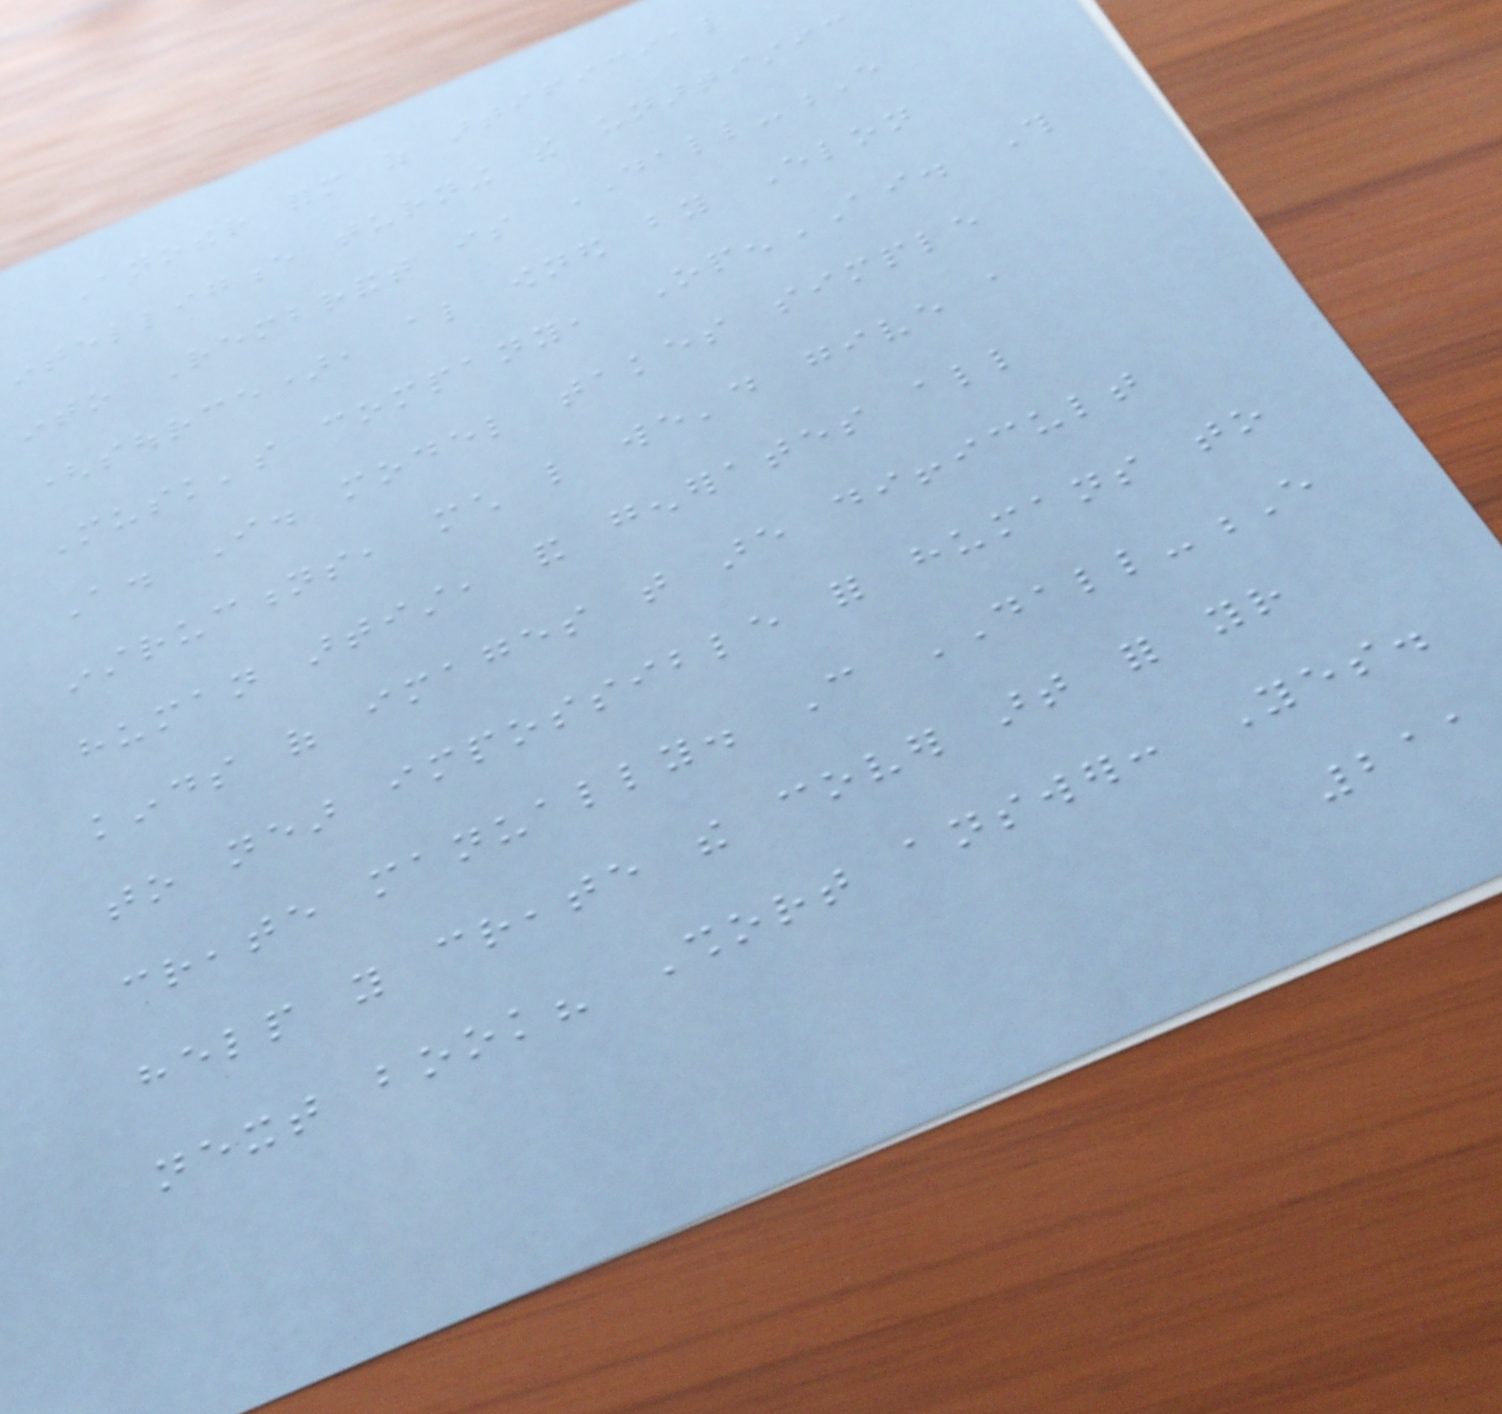Another form of artificial
intelligence turning the unartistic
into Rembrandt is DALL-E
(source), also owned by Elon
Musk's company, OpenAI. This
A. I. model takes simple
instructions, much like we'd give a
human artist, and generates all
kinds of images that are difficult
to near impossible for humans to
create manually. Can DALL-E
help you create the cover art for your
next book? Short answer: Yes.
211
